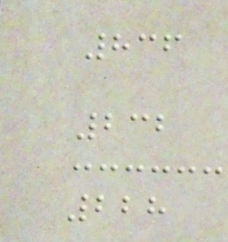836
232
228
